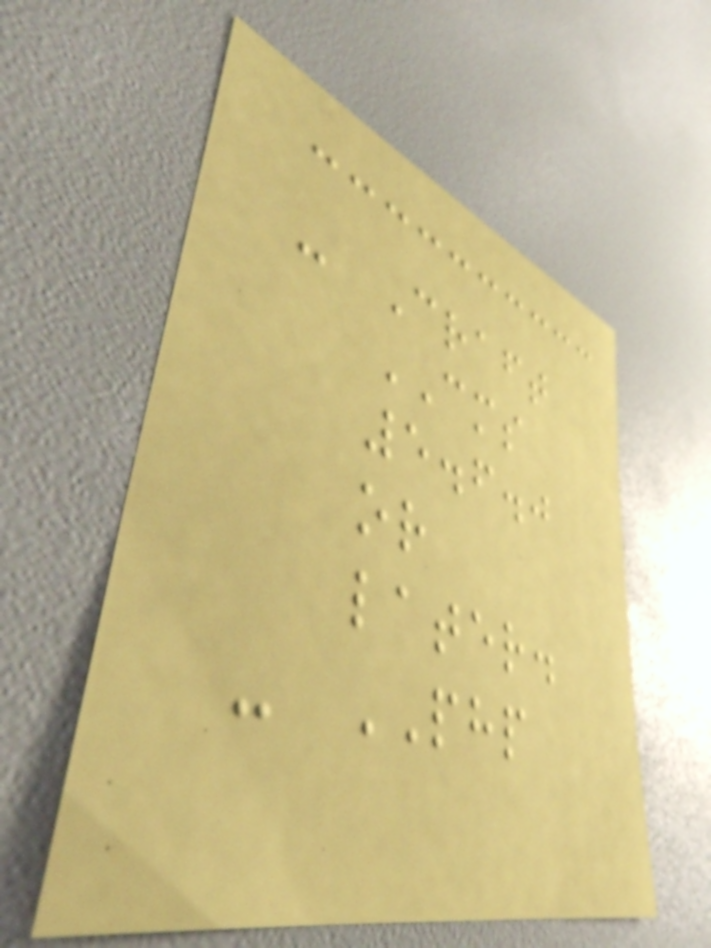- Craft
CMS
5.6.0
or
later.
- PHP
